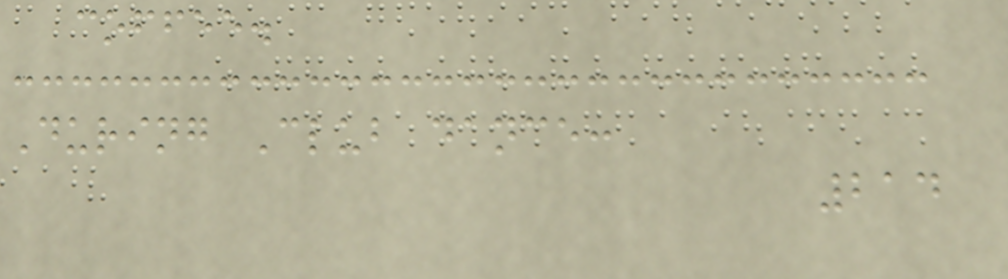coffee.
During Club dance:
214
